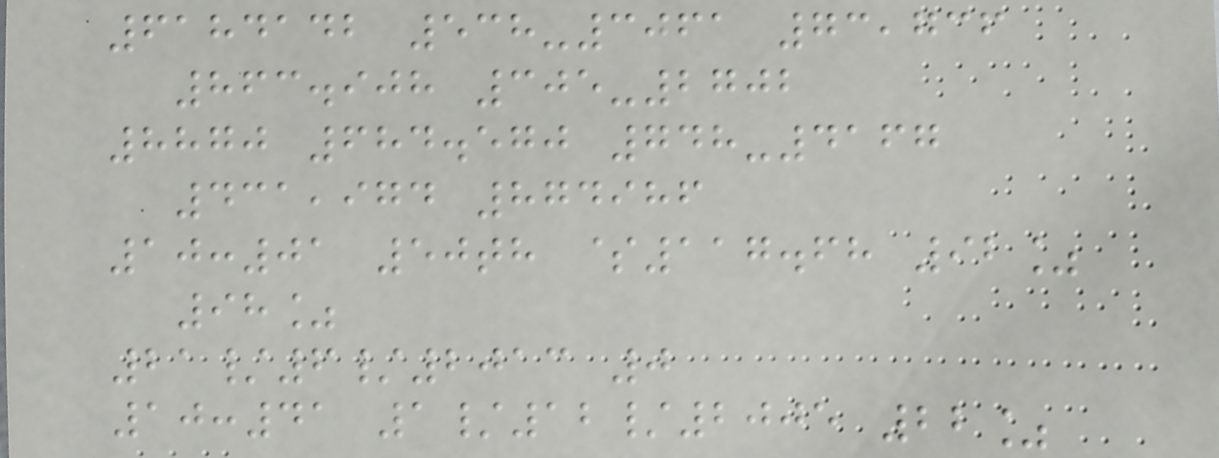6184142 538-3061 73,736
863.908 305-2702
8870 684.570 748-4167
431,974 874986
10:01 50th $117.68 92%
98%
21/6/2013 0
10:41 1/12/2005 22%
